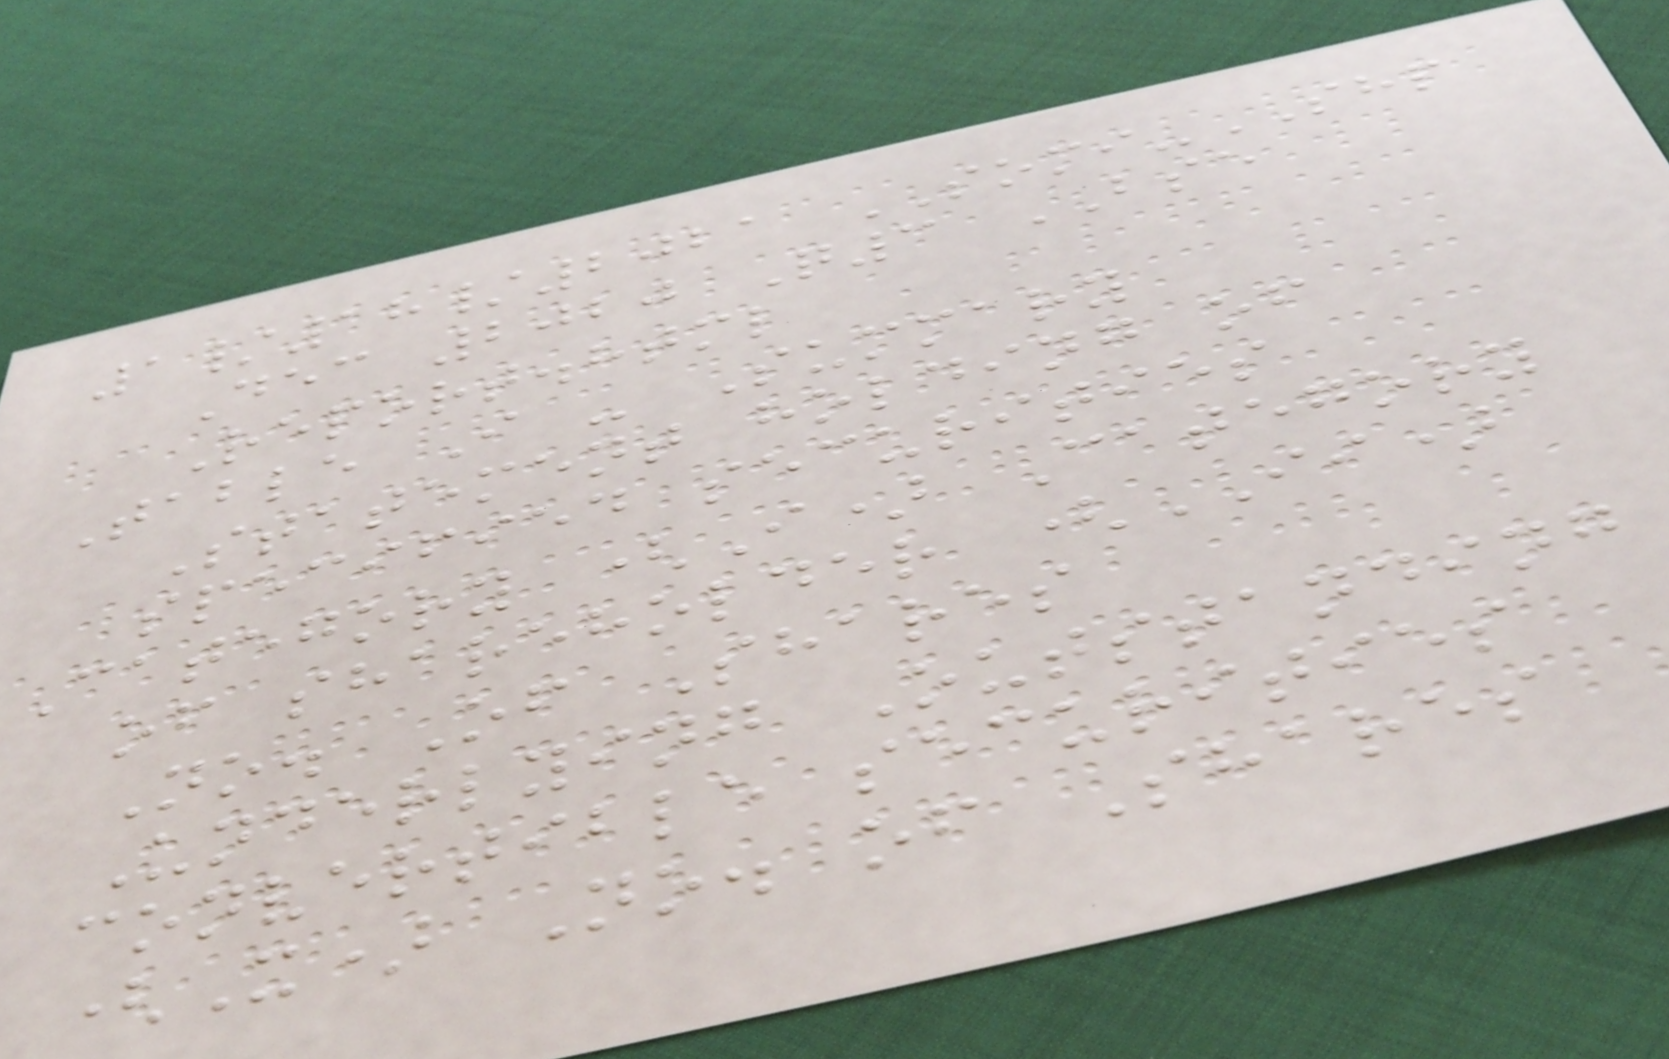1/18/2021 SOMI-SHP
Dec 2020 Q3 BSE
Report.html
Table I - Summary
Statement holding of
specified securities
Category (I) Category
of shareholder (II)
No. Of Shares
Underlying Outstanding
convertible securities
(X) No. of Shares
